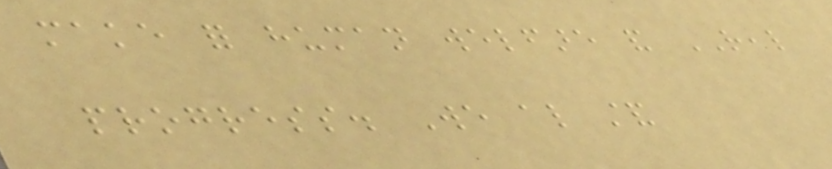make for human welfare and REAL
progress. We also stand
